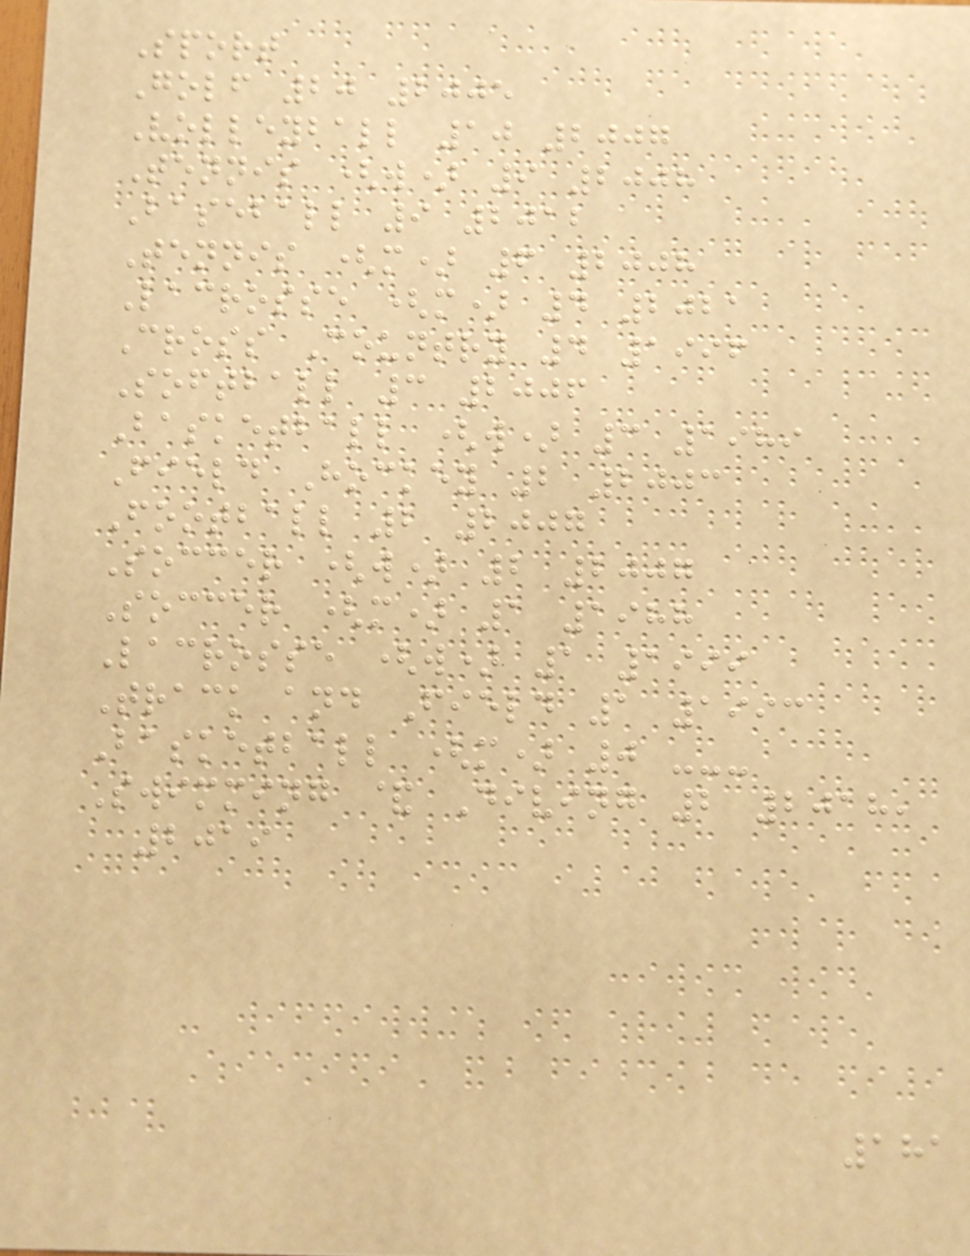Sport
Golf 20 2005
Volleyball 10 2007
Tennis (w) 9 2008
Baseball 9 2012
Tennis (m) 6 2008
Lacrosse (m) 4 2021
Cross Country 4 1996
Softball 3 2006
Basketball (w) 3 1989
Field Hockey 2 2003
Football 2 2007
Soccer (w) 2 2007
Soccer (m) 1 1988
Lacrosse (w) 1 1999
Track and Field 1 1993
Basketball (m) 0 ---
Swimming & Diving 2 2018,
2019
181
